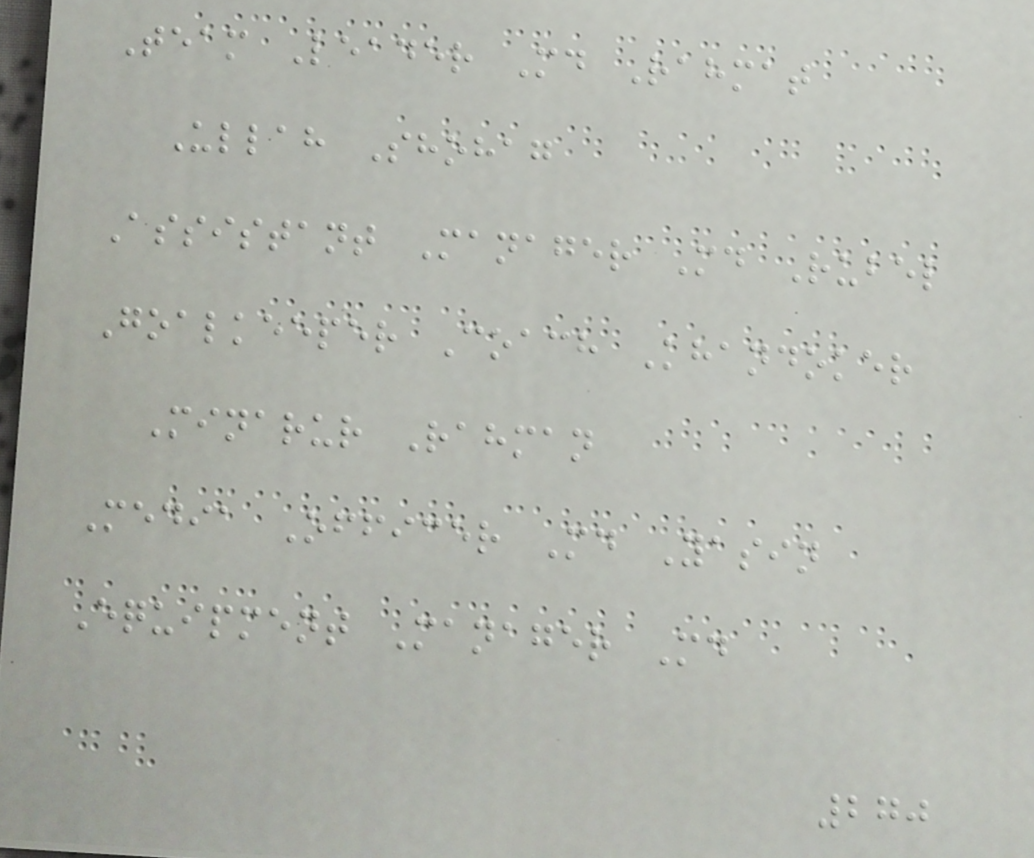Team Leader Md Rahmat
Ullah Shohag
Assistant Manager Md Rubel
Goalkeeper Coach Khandoker
Minarur Rahman
Media Officer Md Yasin
Equipment Manager Md
270
